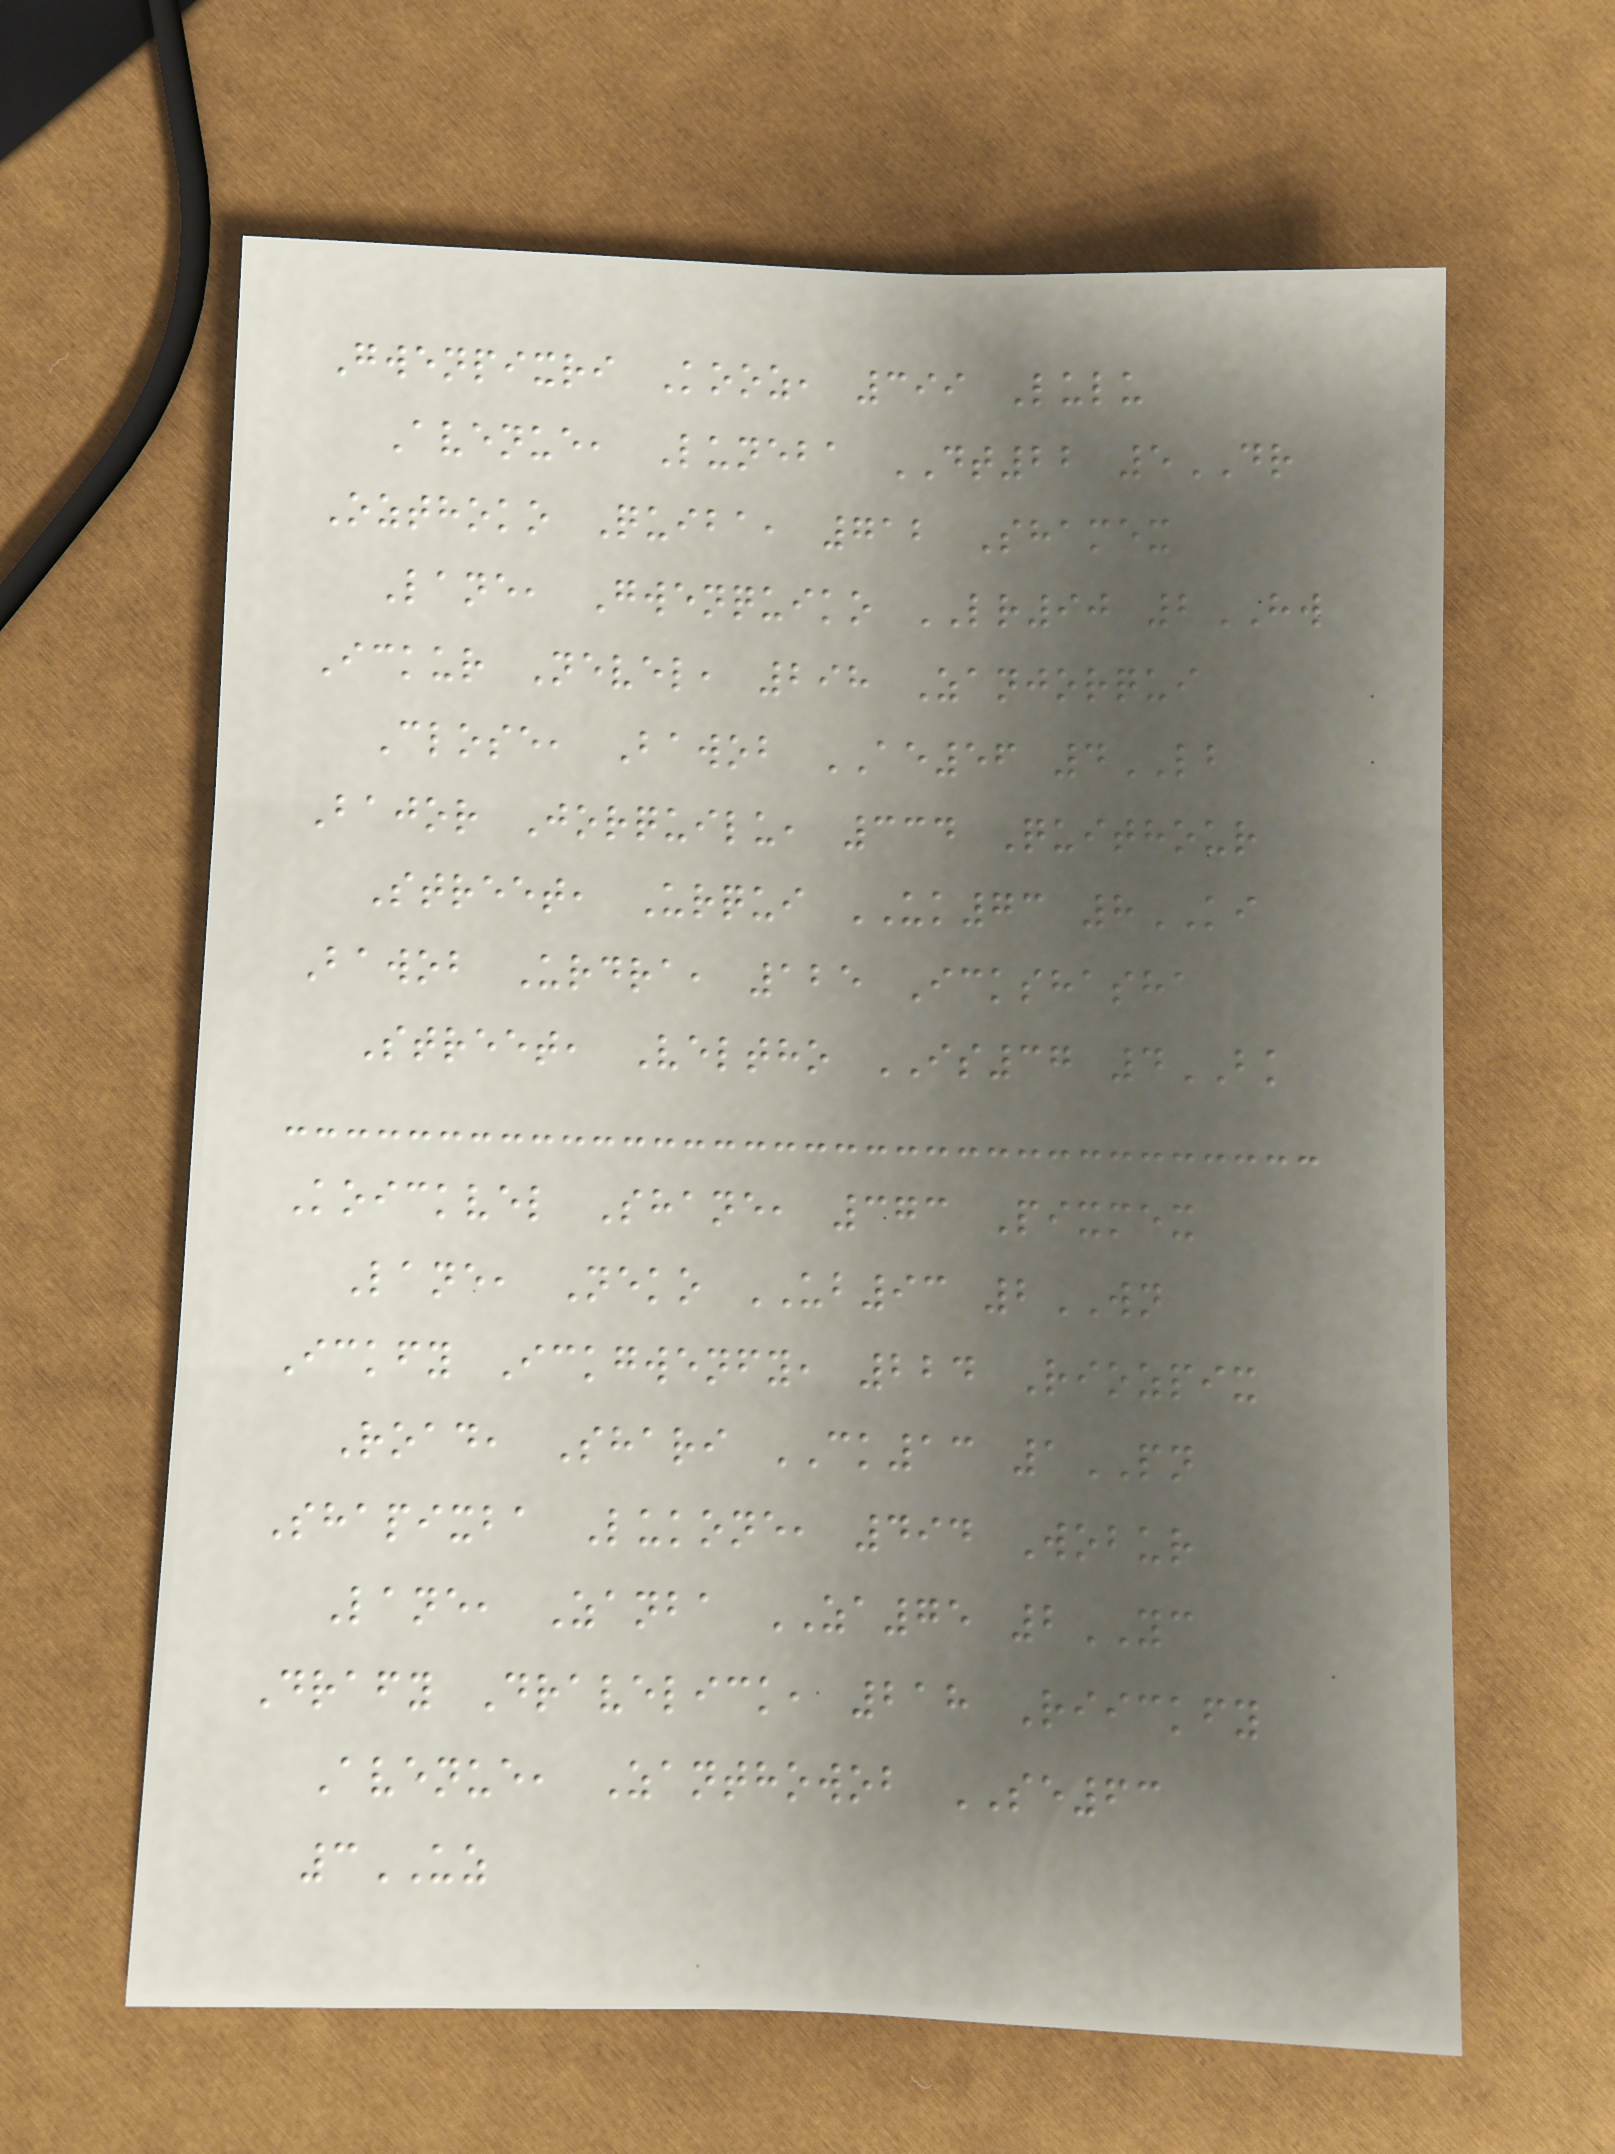Gwenpixri Kooz, 399 Lulu
Avenue, Luneba DT22 5DR
Ozthoko Quiba, 712 Shamex
Lane, Gwenquiko LR90 2HW
Ickur Nevel, 298 Zanjorqui
Close, Bawob AE56 4LB
Bajor Jorquilu, 334 Quithour
Street, Urqui UK73 8KI
Bawob Urdra, 125 Ickshasha
Street, Veltho IS37 4BK
Koickvel Shane, 373 Pixmex
Lane, Neko UB93 2WN
Ickfy Ickgwenfy, 224 Riozpix
Road, Shari CK13 1PN
Shapixba Lukone, 494 Wobur
Lane, Zanba ZA75 2YC
Drafy Dravelick, 218 Riickfy
Avenue, Zanthowob SE63
3UZ
